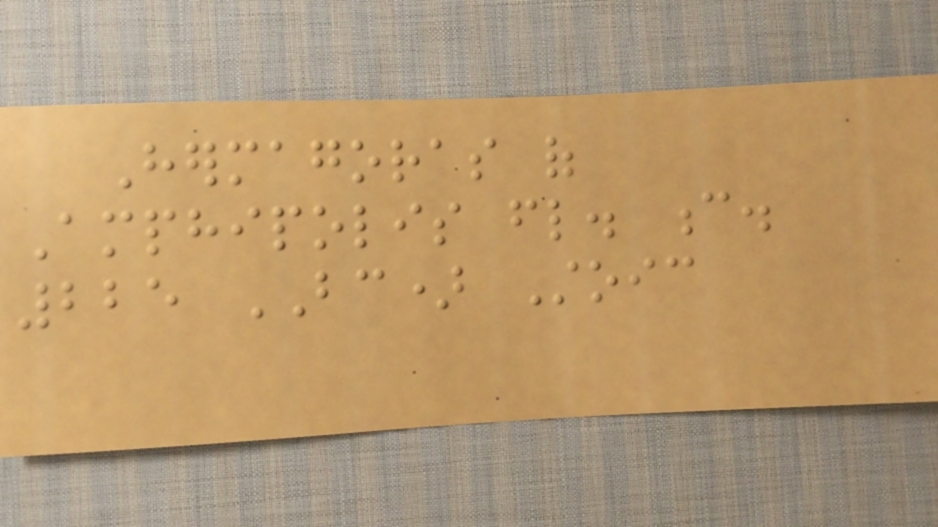Hermagoras of
Amphipolis fl. c.
225 BC) Stoic
